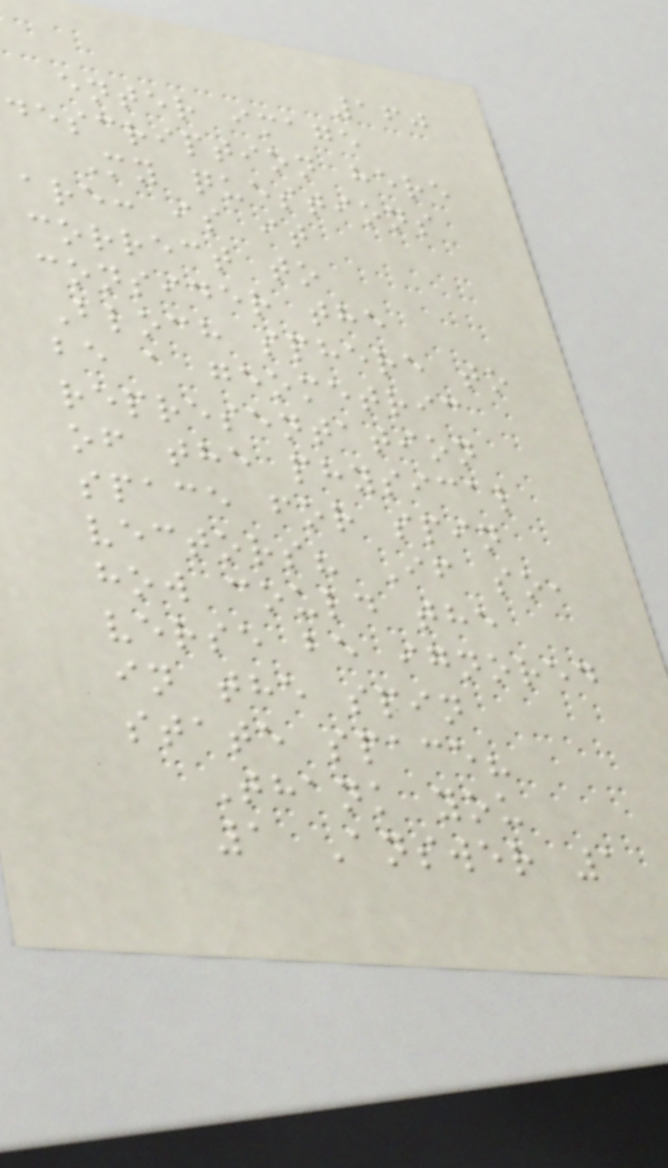160
enter image
description here
My questions
are: is it
correct to
consider the
Bloch sphere to
be a geometric
representation
of the physical
space for spin
vectors? If so,
how could the
verse be ignored
in the spin
state space?
Thank you
1 Answer 1
